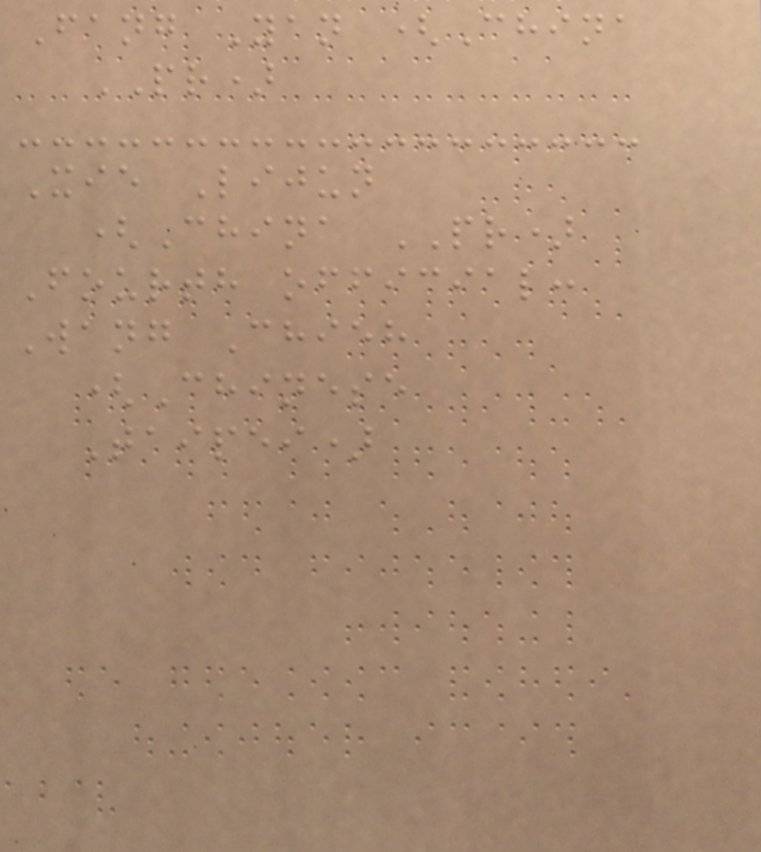Fang Yan (China
PR)
Xie Lijun
(China PR)
Fourth official:
Wang Chieh
(Chinese
Taipei)
